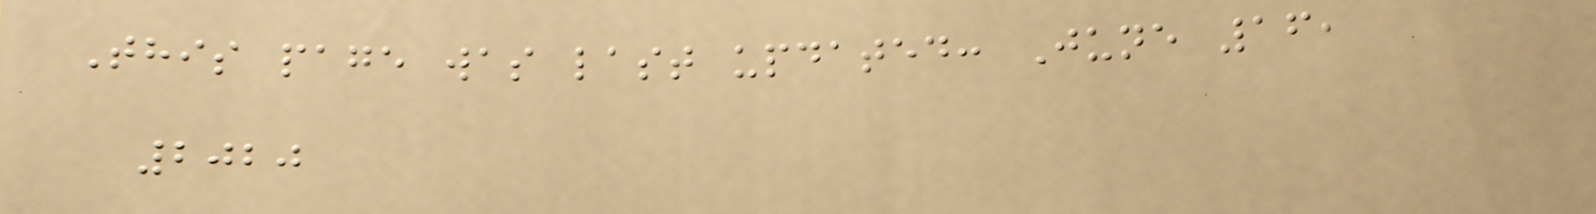This page was last updated: June 16,
2020
